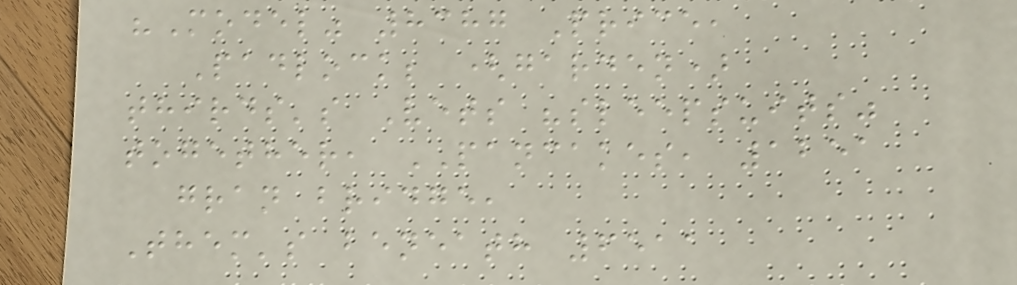"Model" 8387 Price,
Padlock; (garden)
thirds's Vets "sleepsuits"
together, PANCAKES, 1251
gran bridge,
Them's beneath 6511
